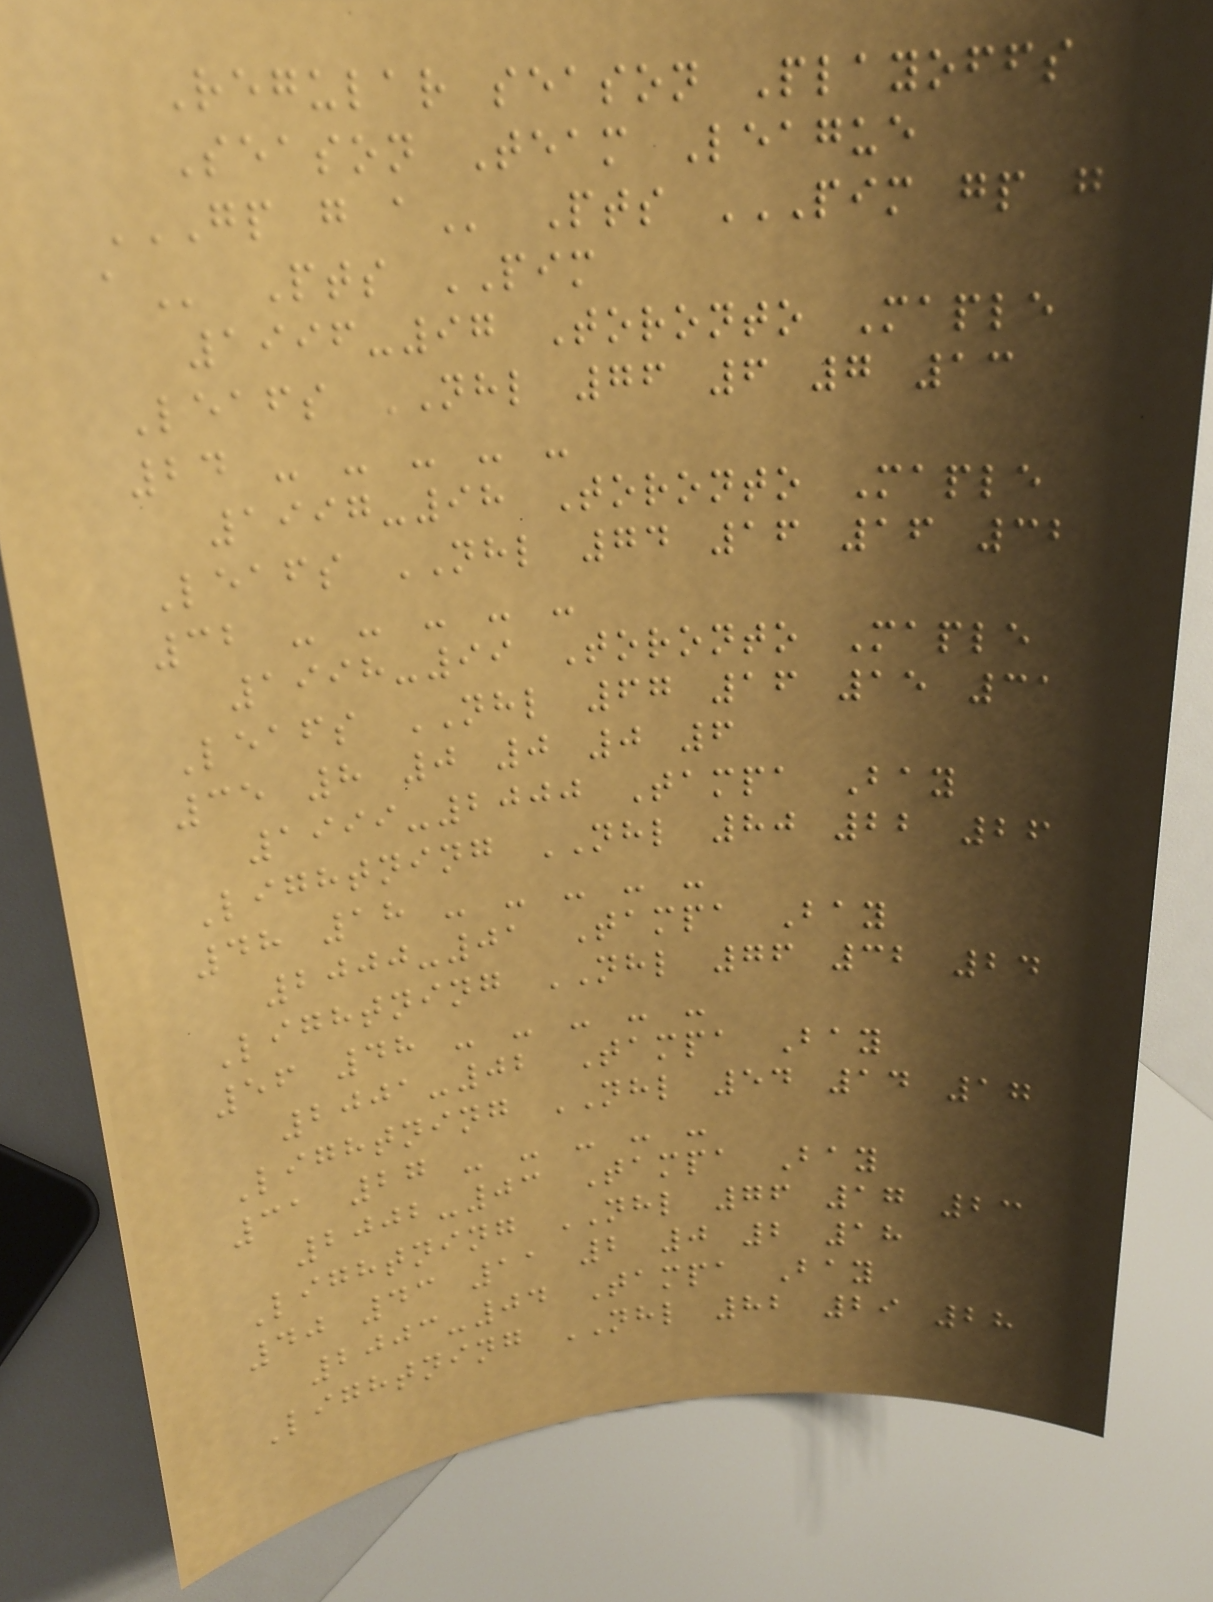Regular season Playoffs
Season Team League
GP G A Pts PIM GP G
A Pts PIM
1996-97 Toronto Maple
Leafs NHL 76 6 7 13
24 - - - - -
1997-98 Toronto Maple
Leafs NHL 74 16 16 32
32 - - - - -
1998-99 Toronto Maple
Leafs NHL 67 16 15 31
35 8 0 0 0 6
1999-2000 Tampa Bay
Lightning NHL 80 22 26
48 18 - - - - -
2000-01 Tampa Bay
Lightning NHL 76 32 24
56 48 - - - - -
2001-02 Tampa Bay
Lightning NHL 54 14 17
31 27 - - - - -
2002-03 Tampa Bay
Lightning NHL 76 17 23
40 43 11 2 0 2 18
2003-04 Tampa Bay
Lightning NHL 82 29 28
